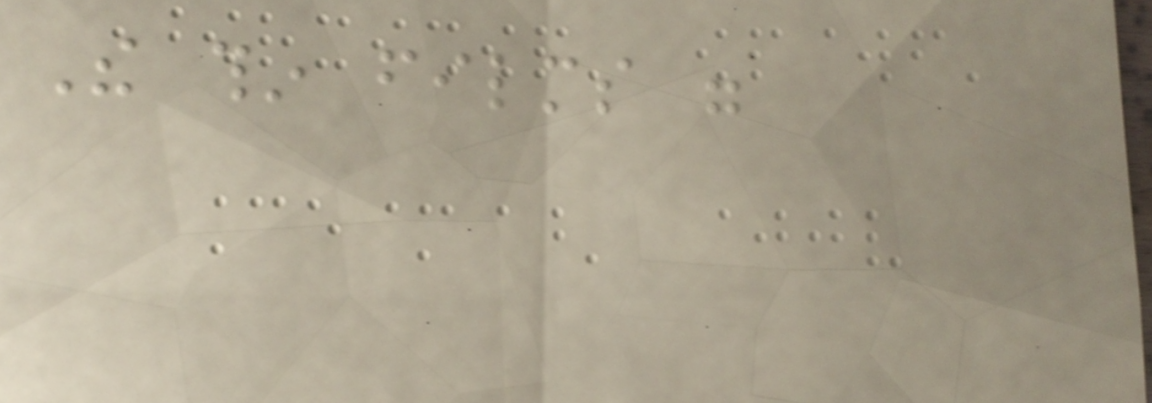The thin films were
